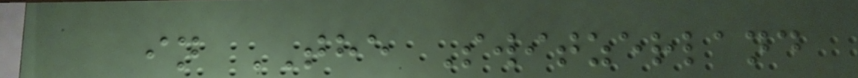in THE Switzerland
